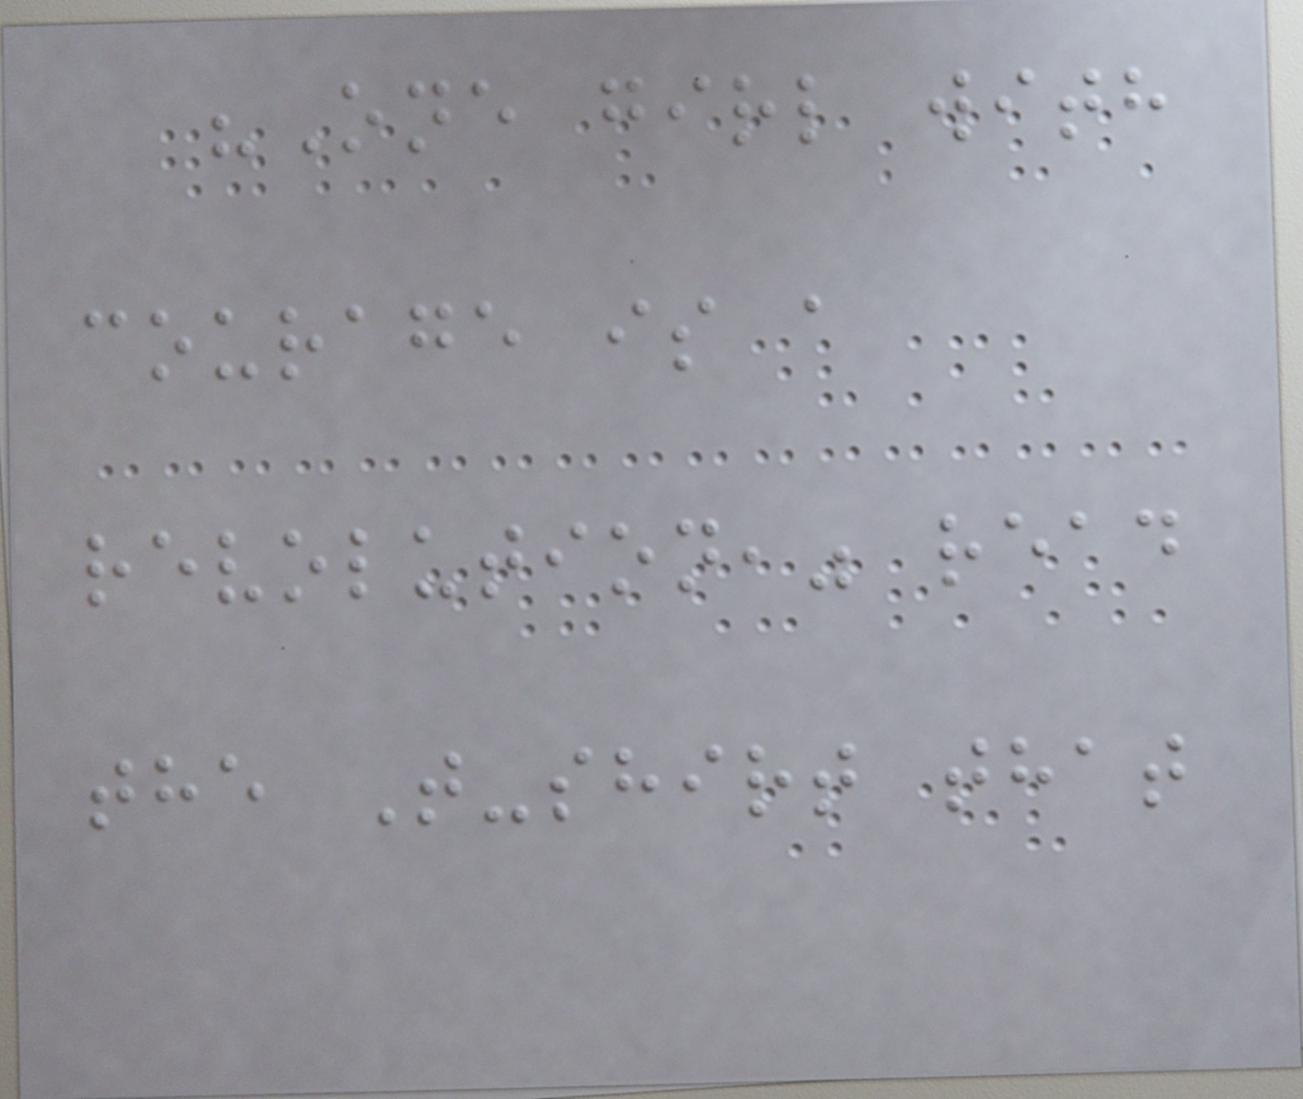"One girl with
courage is a
revolution," read
the T-shirt that
